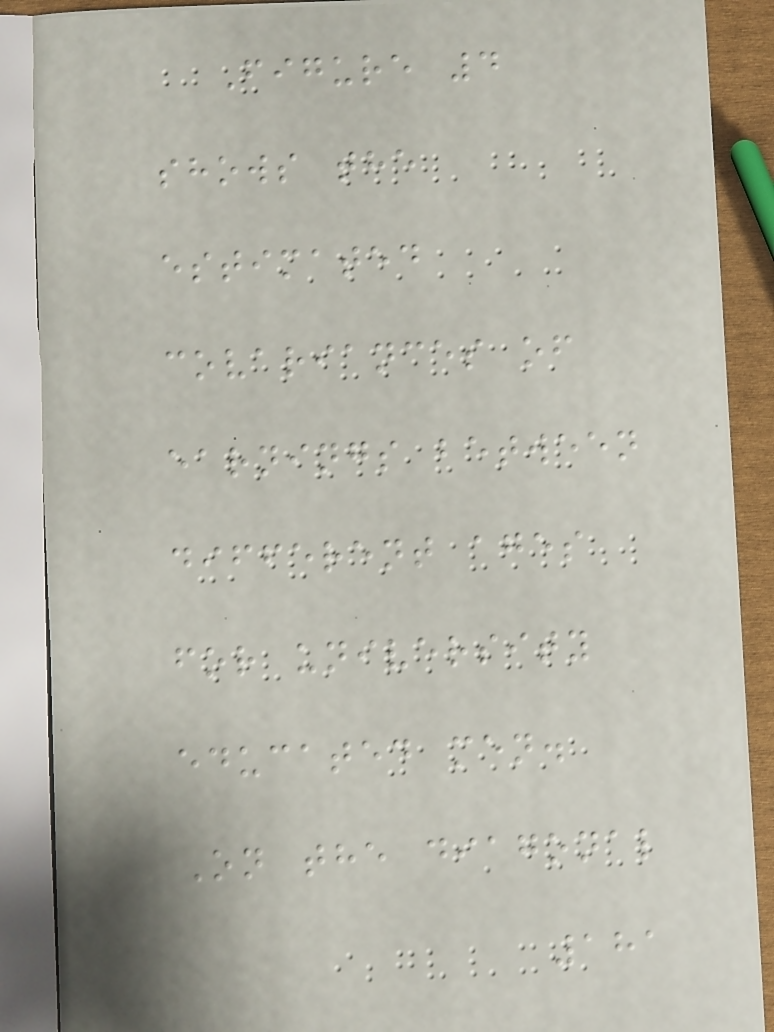Figure 4
shows the
estimated
covariances of
earnings between
different ages
for university
educated men.
On the diagonal
181
